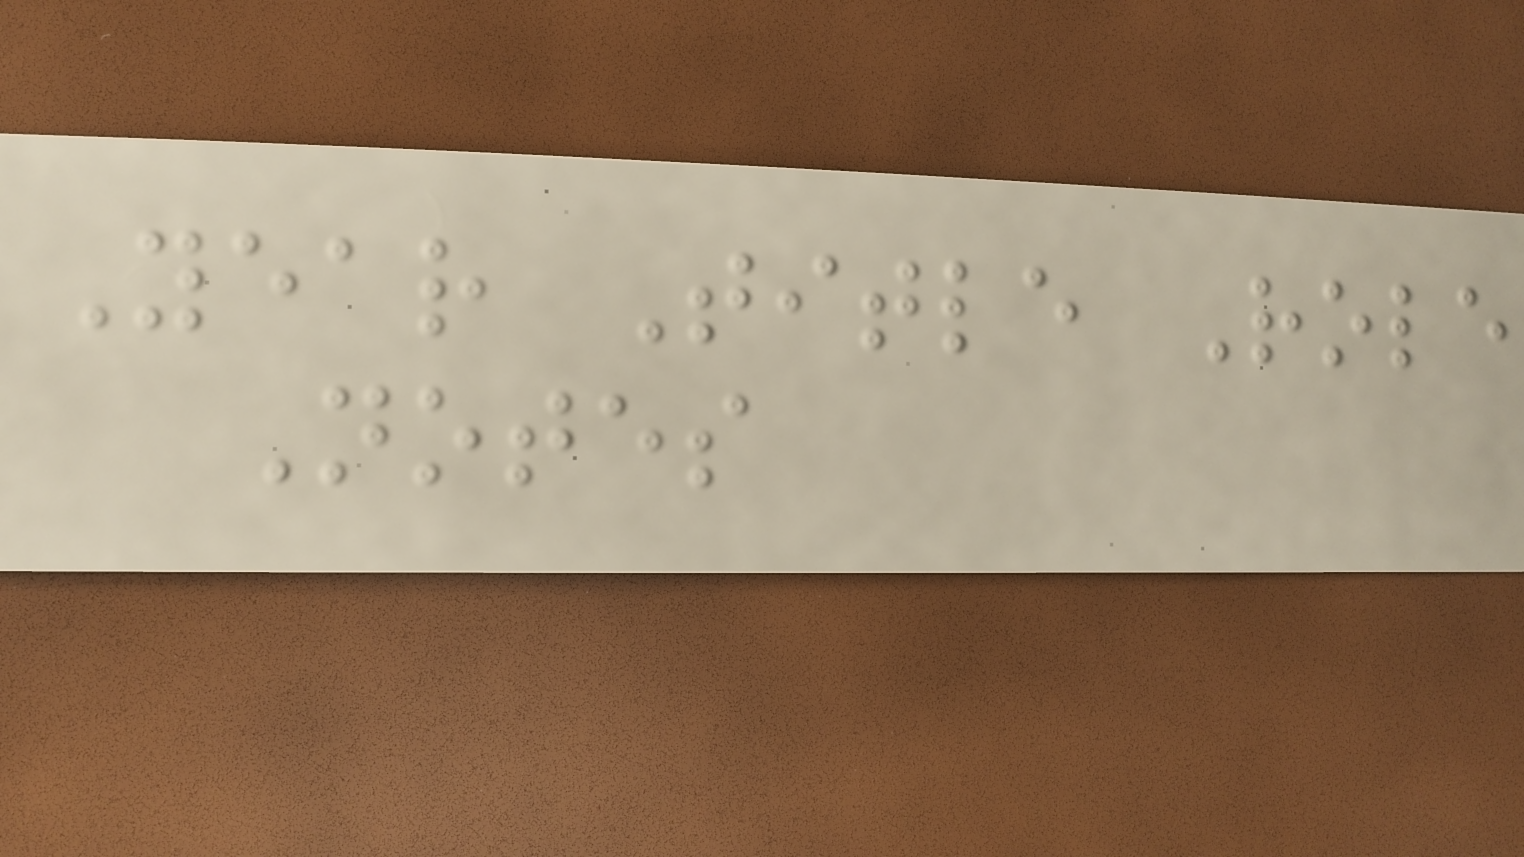Year Title Role
Notes
